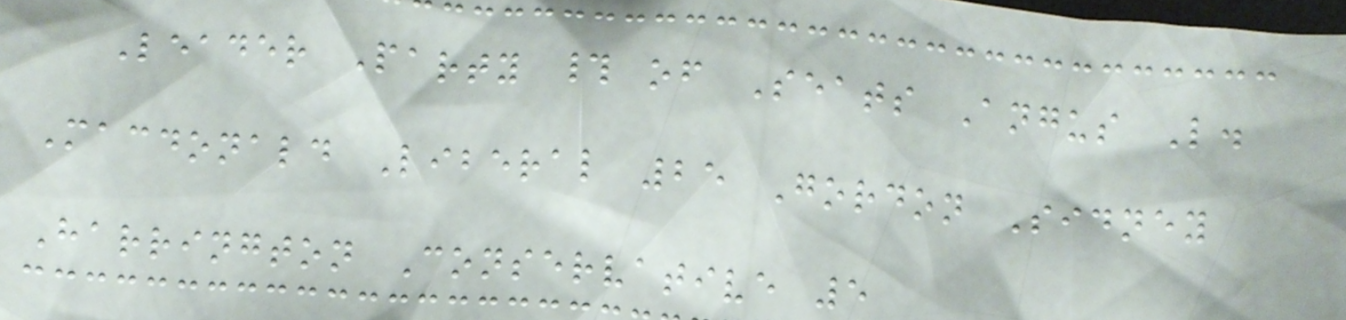Leader Party # of Seats Angus L.
Macdonald Liberal 25 Gordon Sidney
Harrington Conservative 5
